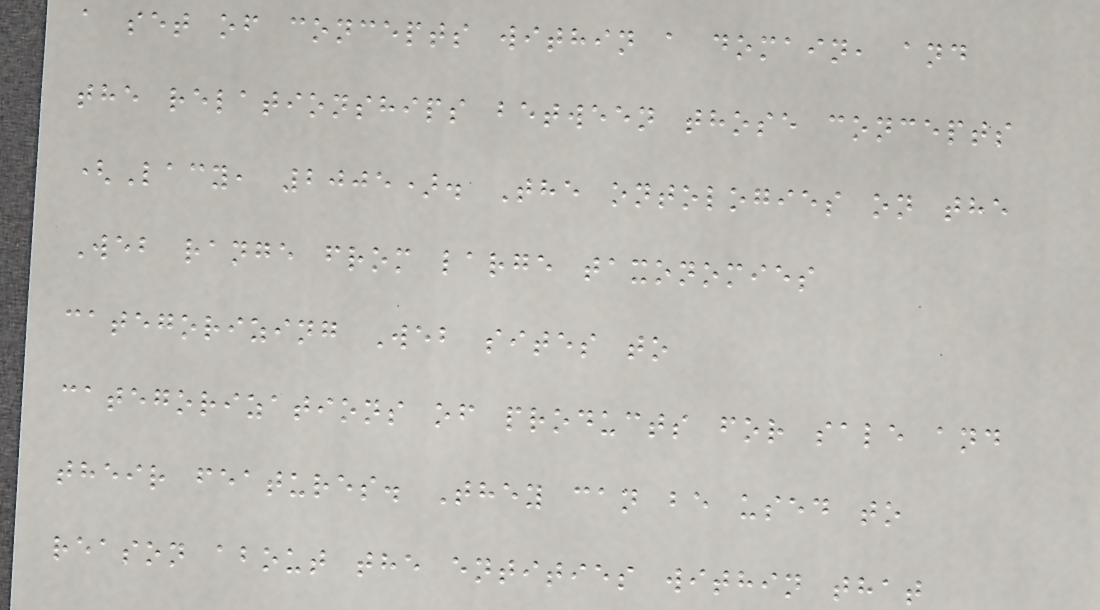a set of concepts within a domain, and
the relationships between those concepts
(Lacy, 2005). The ontologies on the
Web range from large taxonomies
categorizing Web sites to
categorizations of products for sale and
their features. They can be used to
reason about the entities within that
